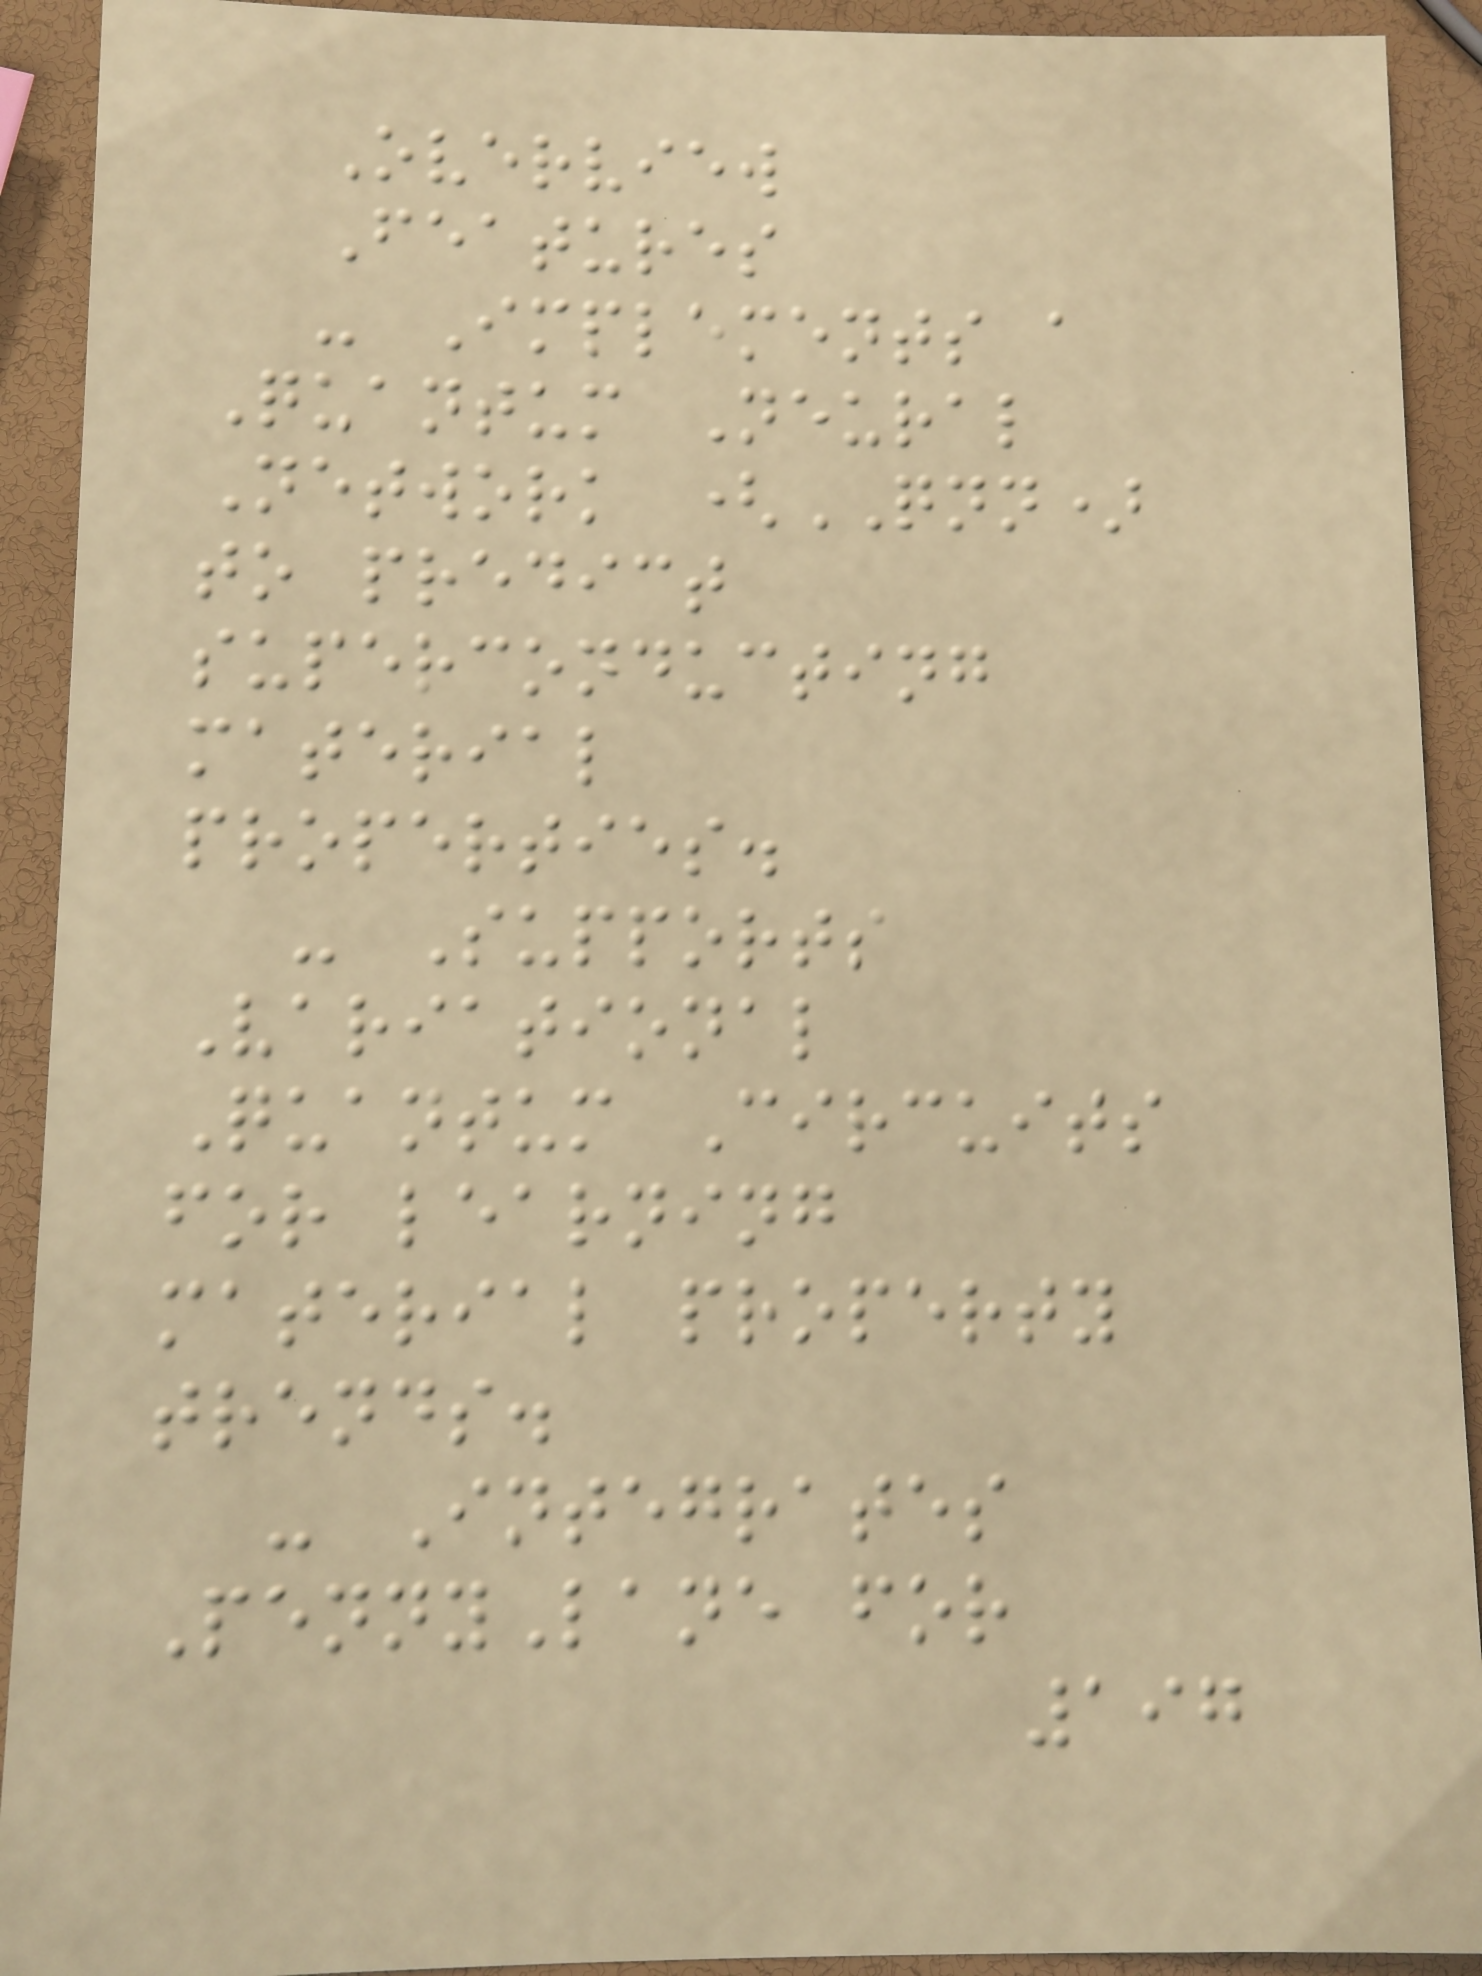Overview
Features
- Implements a
Quantum Neural
Network (QNN)
to predict
superconducting
material
properties.
- Supports
Variational
Quantum Circuits
for learning
material property
trends.
- Integrates
PennyLane for
197
